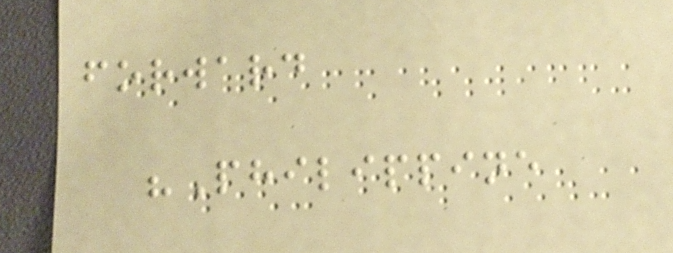forward
"Philippine
